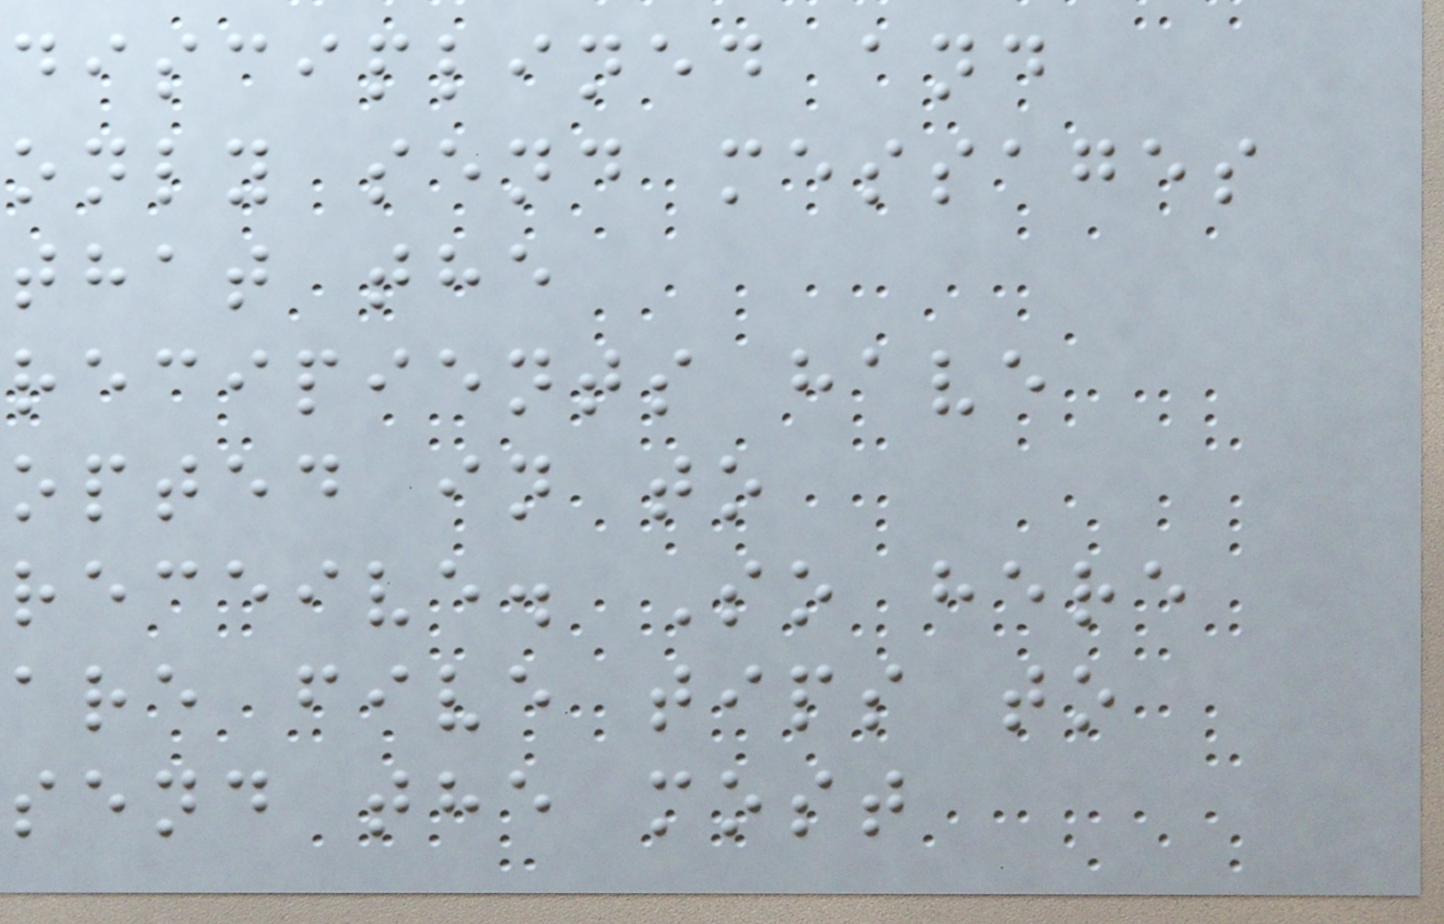disciplined and
only send messages
that the
recipients have
opted in to
receive. So here
are five tips to
send the most
